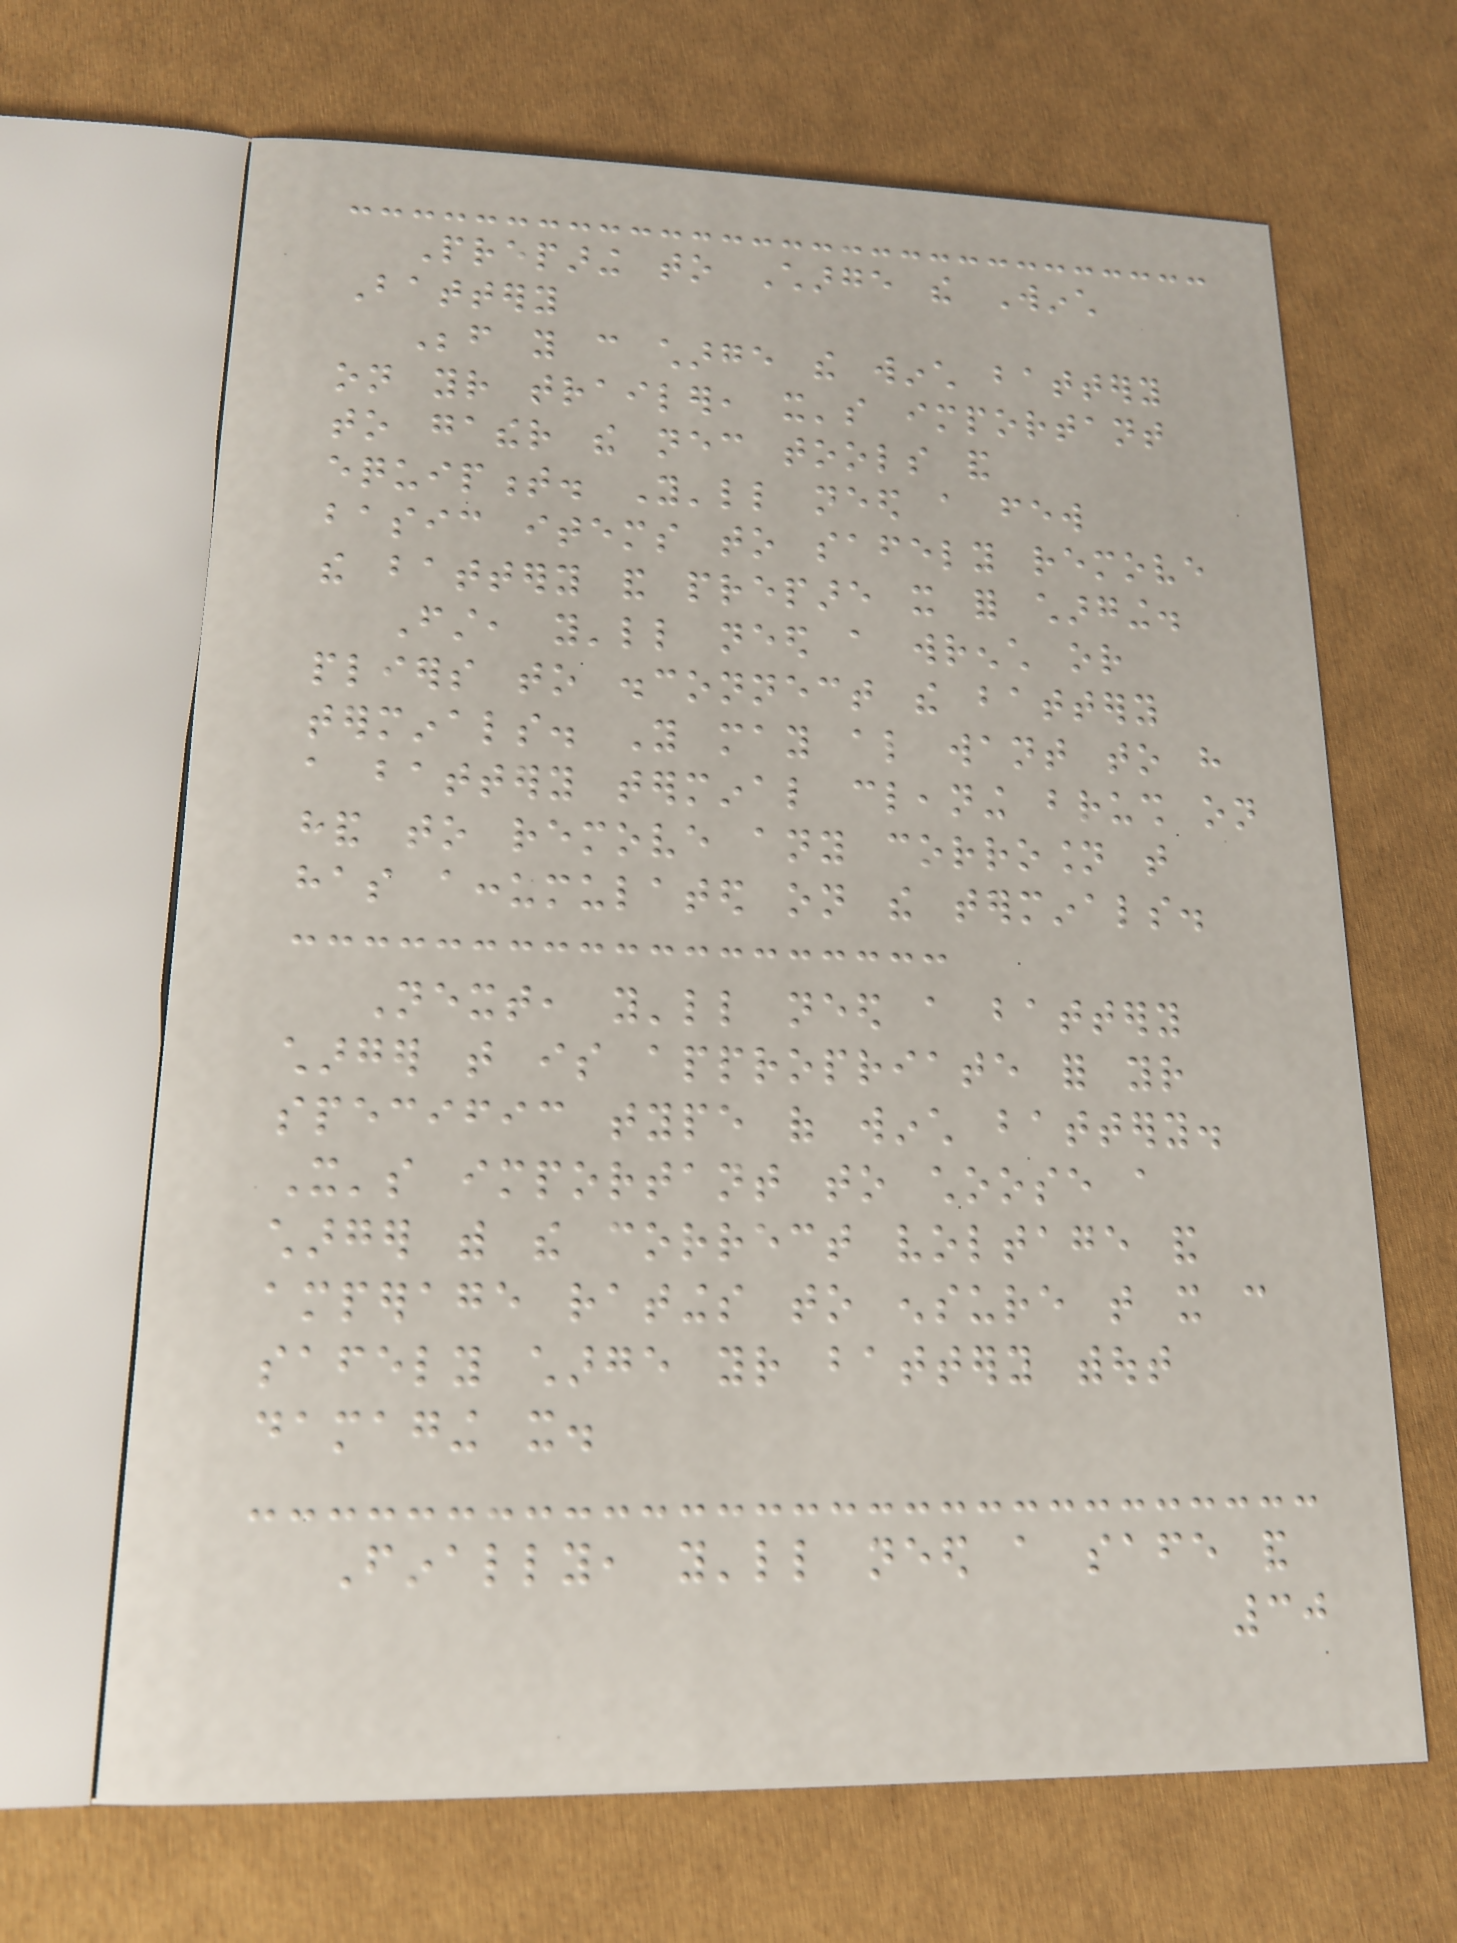Preparing to Charge the Winch
Battery
Before you can charge the winch battery
on your trailer, it's important
to gather the necessary tools and
equipment. You'll need a few
basic items to safely remove
the battery and prepare it for charging.
First, you'll need a wrench or
pliers to disconnect the battery
terminals. You may also want to have
a battery terminal cleaning brush on
hand to remove any corrosion that
has accumulated on the terminals.
Next, you'll need a battery
charger that is appropriate for your
specific type of winch battery.
It's important to choose a
charger with the correct voltage and
amperage ratings to ensure that it can
safely charge your battery without
damaging it.
Finally, you'll need a safe and
30
